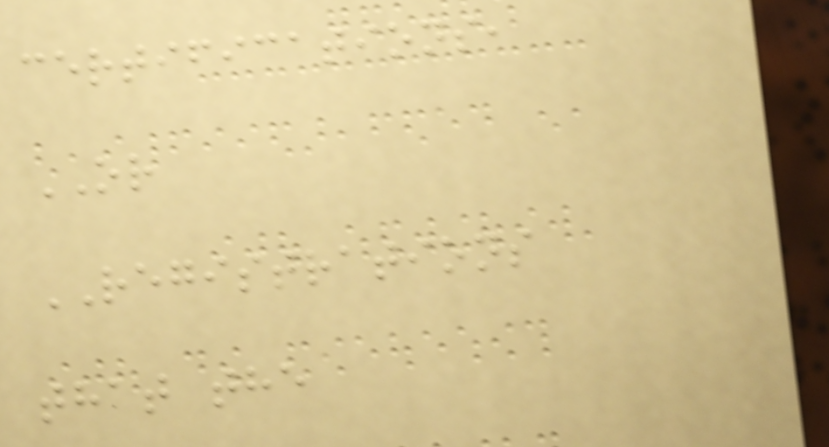certifications,
OR
REGISTRATIONS
that the
